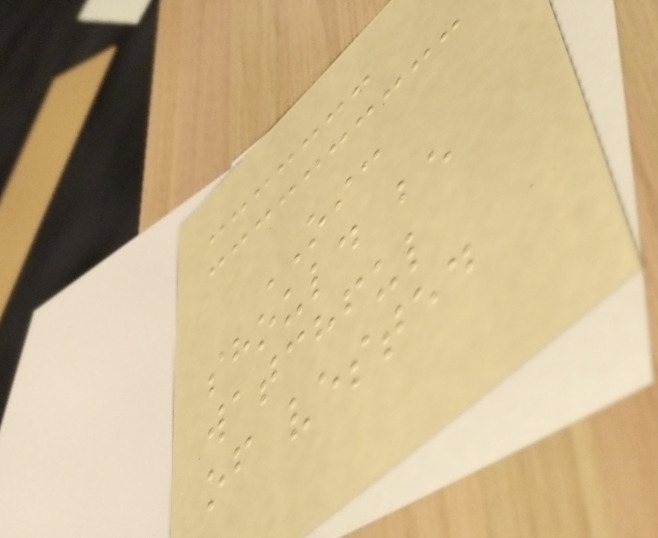OIC
should be
watchful
of vested
